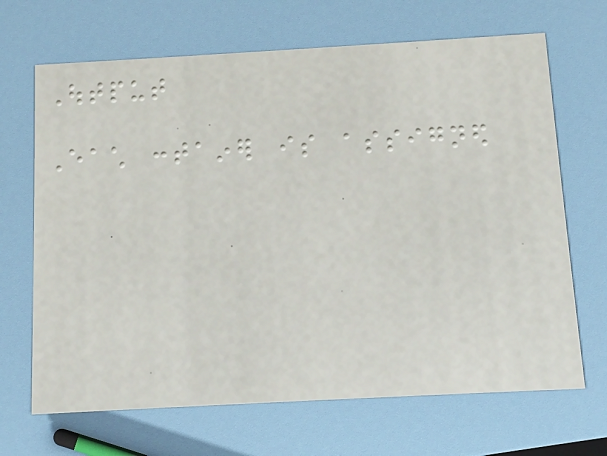Output
Each container is assigned
